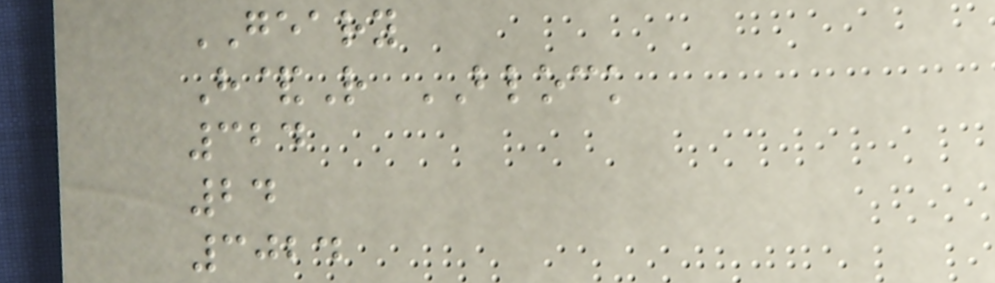GEARY
H&R BLOCK
324
24
3024
